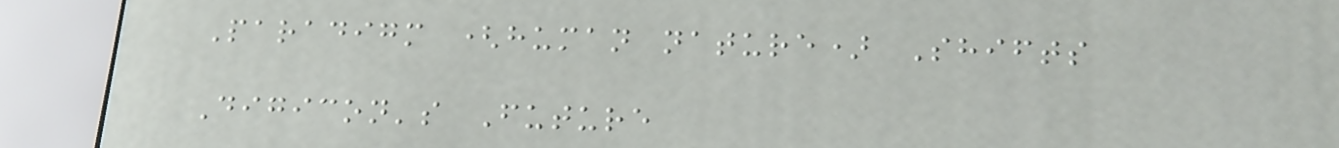Paradigm (human nature) Shifts
Digicon's Future
